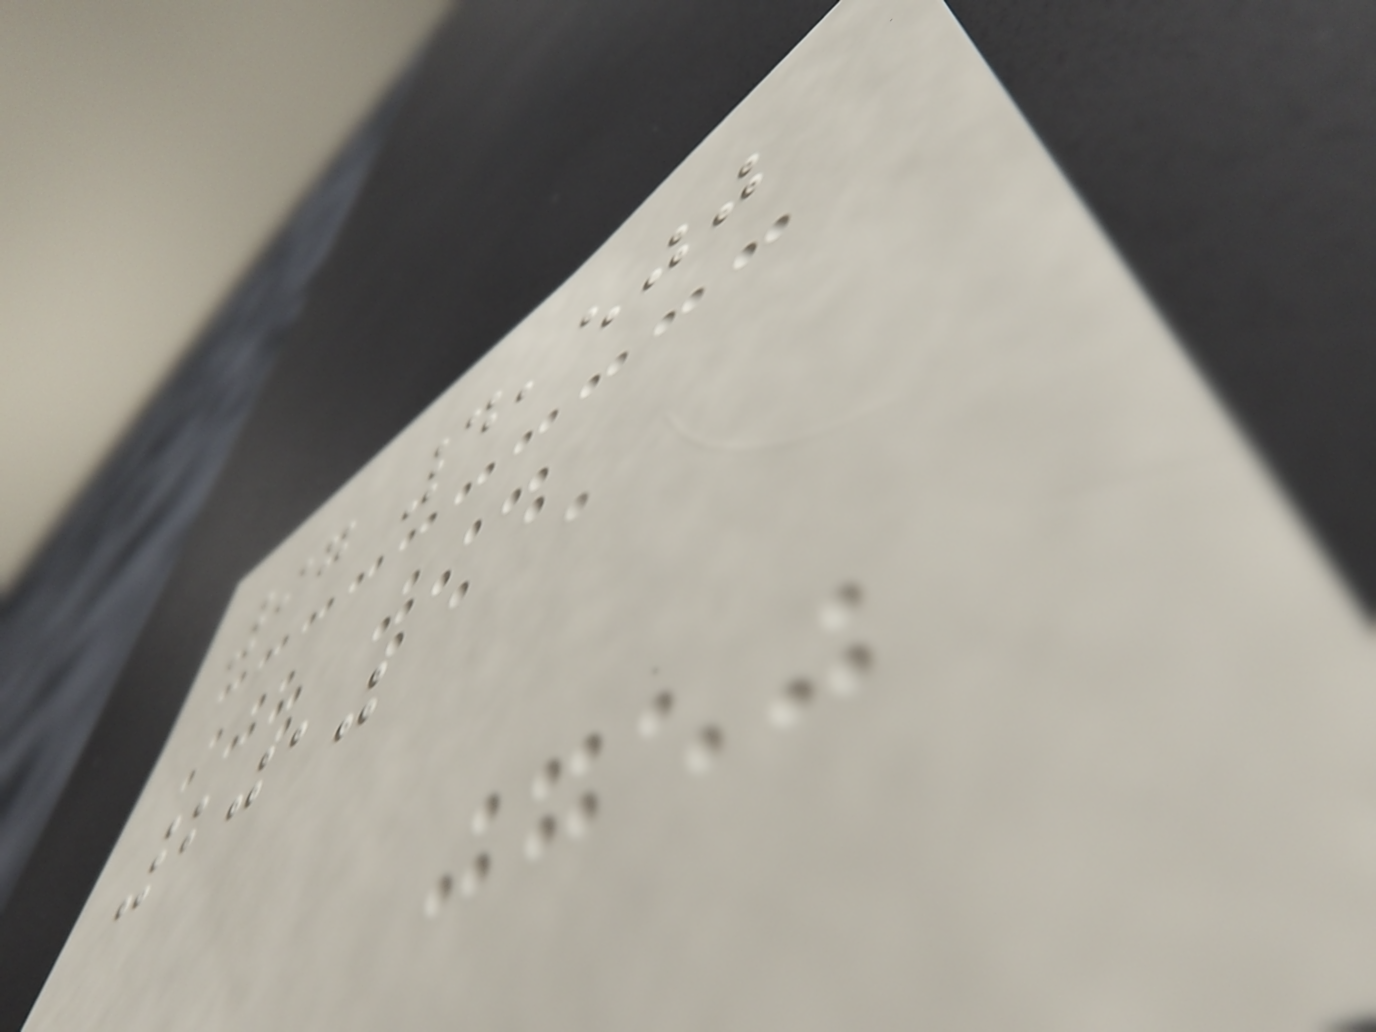97 4,500
2010
